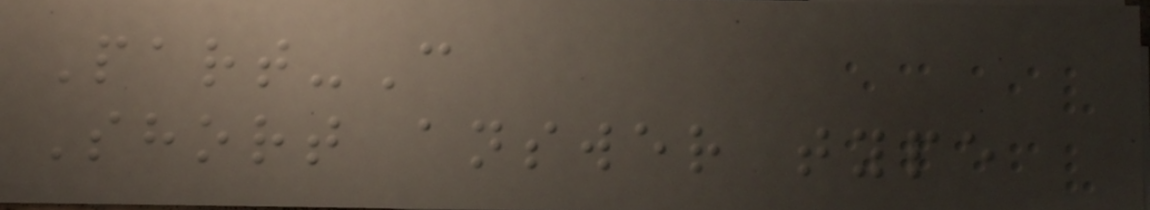Part-C
Short answer type
